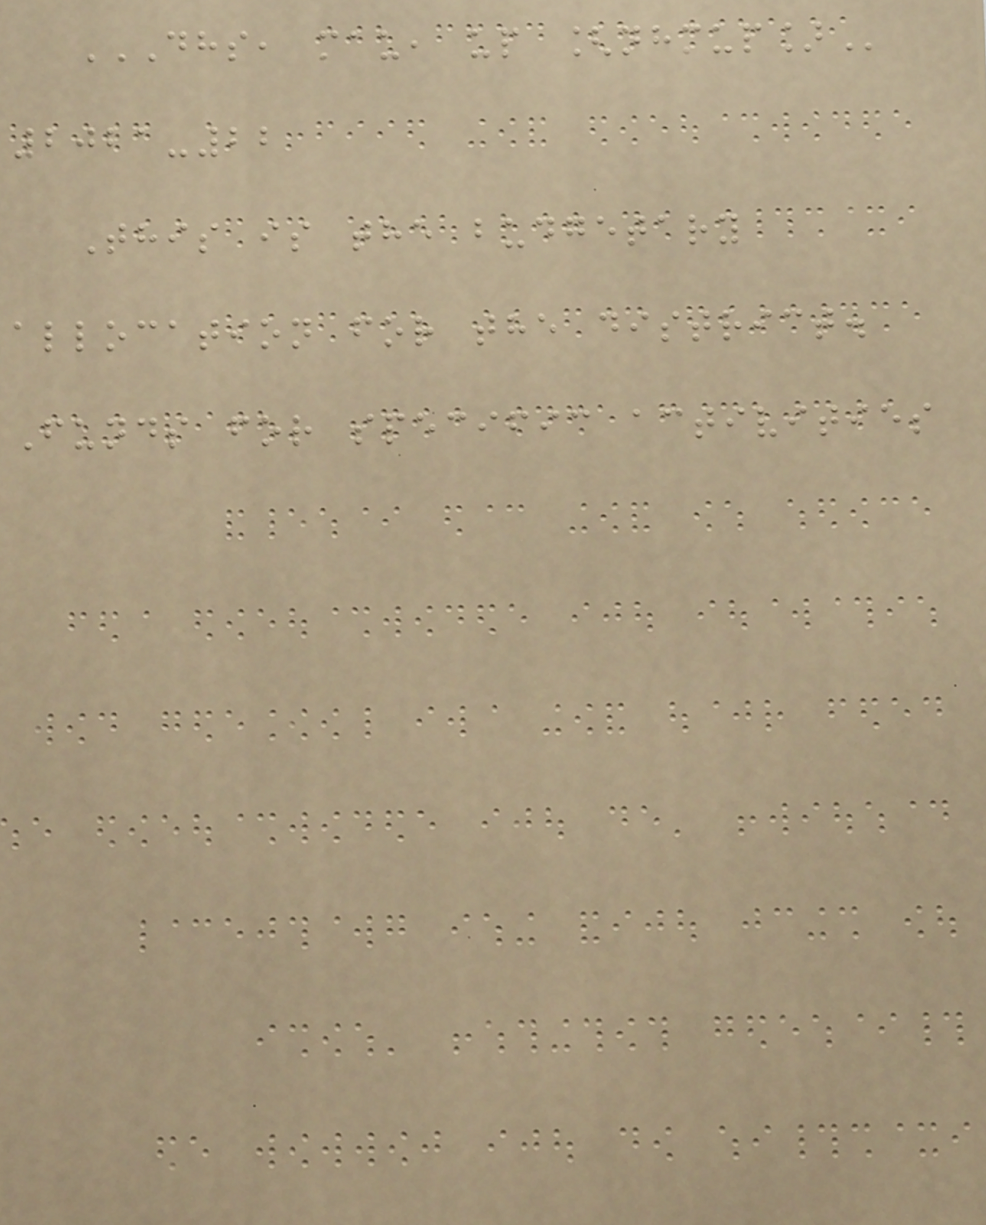DHS, MAU, UP [NHMUP]
2021-22
This is the budgetary
allocation for the district.
Funds for specific activities
